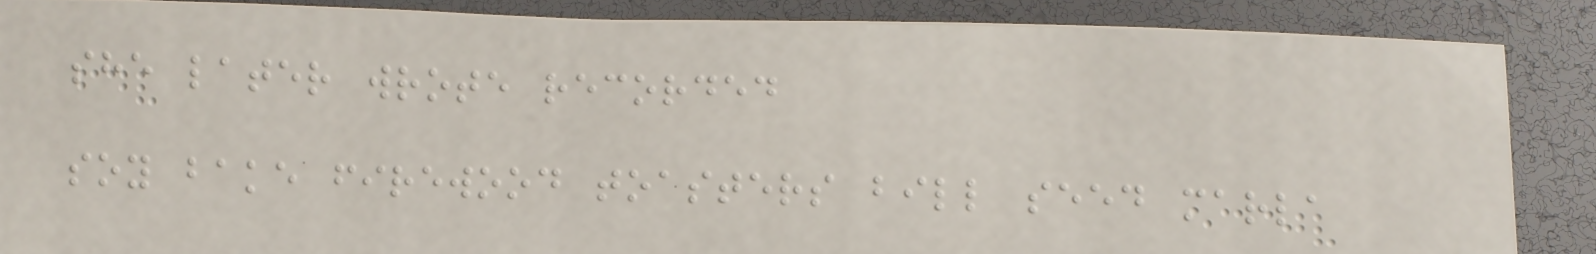she later wrote recorded
soy bake firewood toasters bill seed marla
